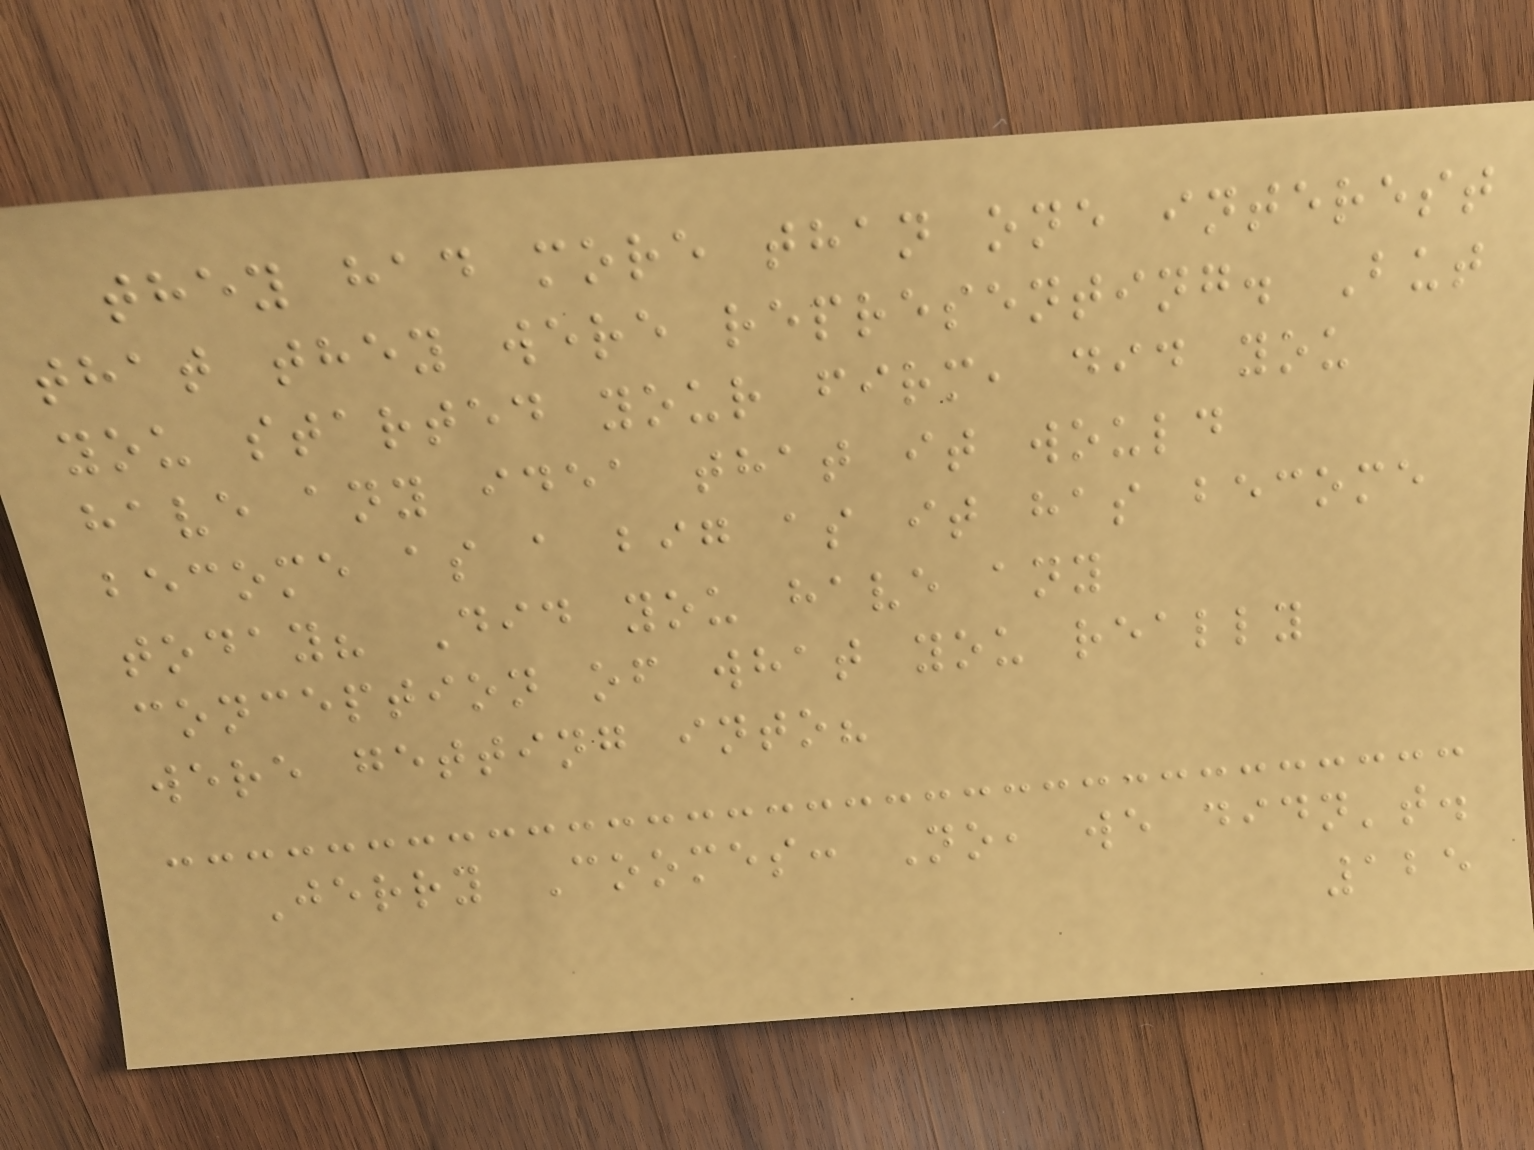they had more than one interest
that they were representing. But
you started your firm, did you
have any idea that it would
become as a big as it has become
today? Did you have any
conception of what you really
were getting into?
Jerry Coomes: No, we didn't.
125
